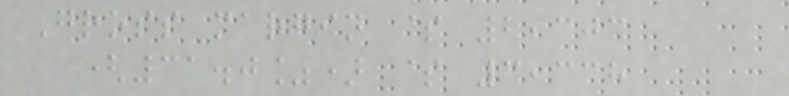Gross margin $ 2,303
(31.0%) $ 3,338
